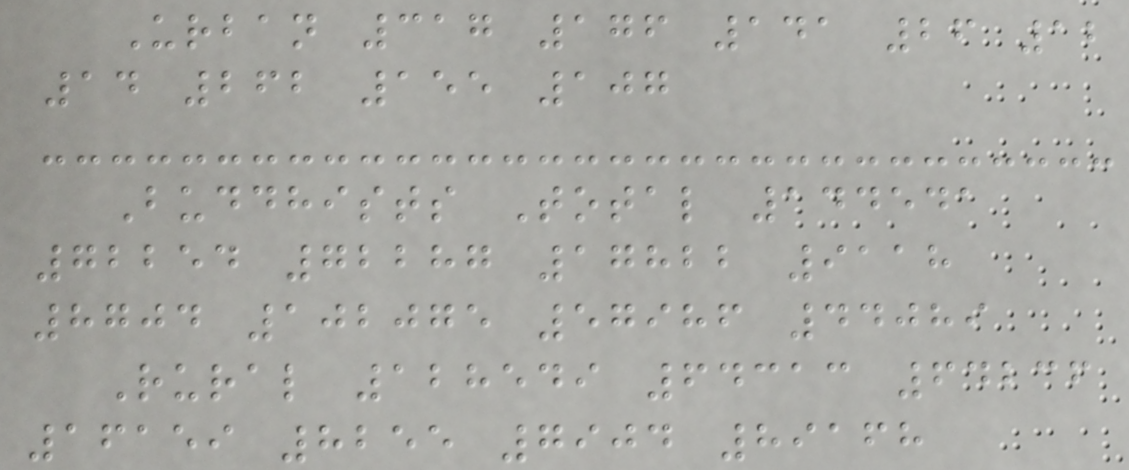Urban 317 176 141 26 12
14 262 155 107
Buddhists Total 144541
72254 72287 17822 9118
8704 102075 57986 44089
Rural 128549 64313 64236
16159 8255 7904 89168
